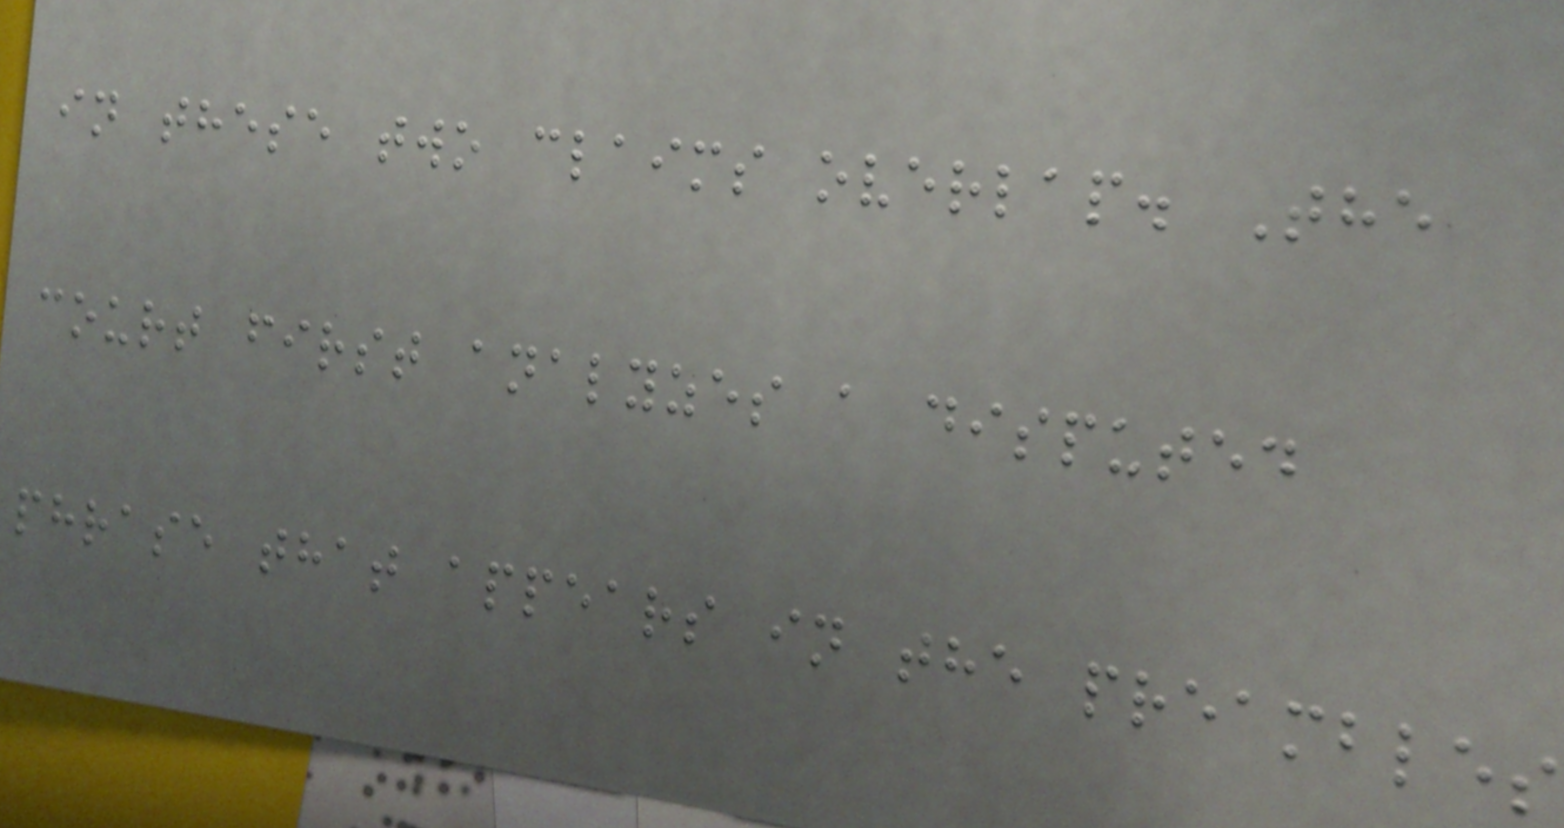in these two claims overlap. The
court first analyzes a disputed
phrase that appears in the preambles
